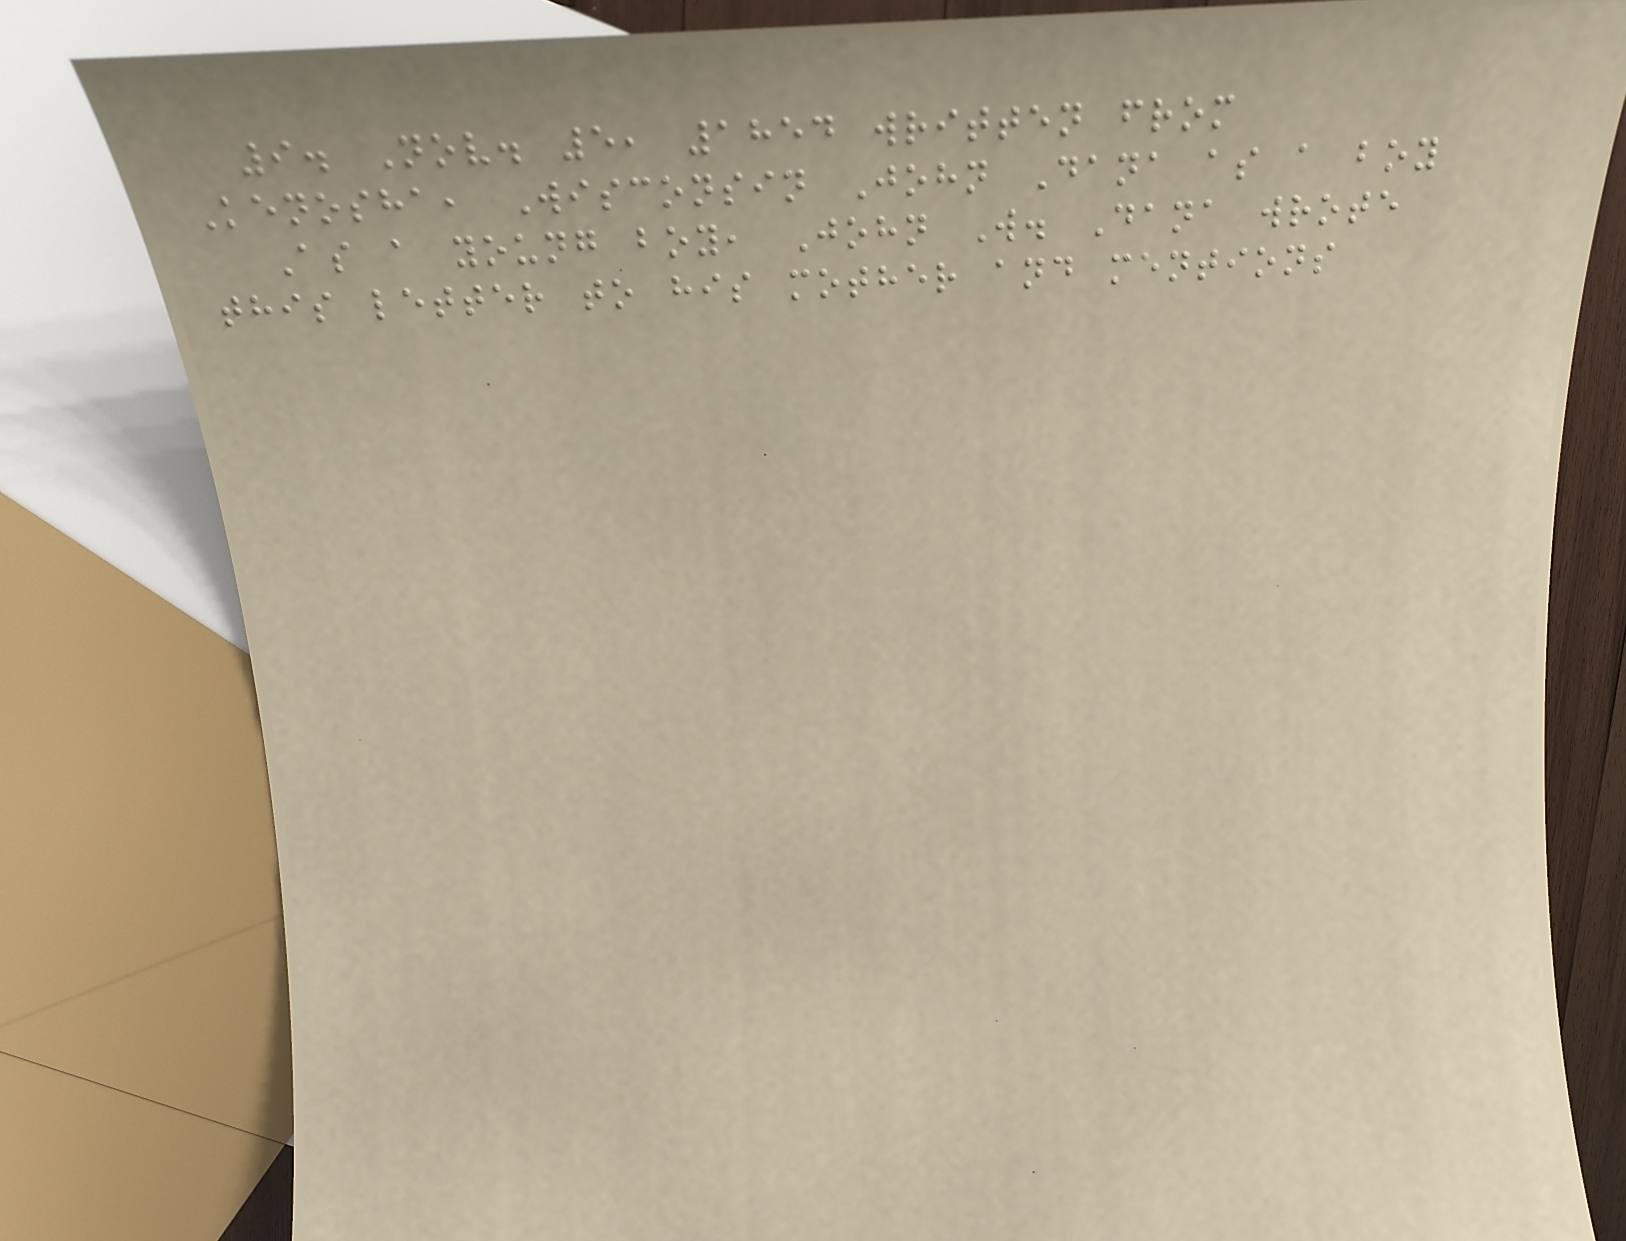9. Nov. 5, 1854 written from
Kenosha, Wisconsin John Dana as a boy
As a young boy, John W. Dana wrote
this letter to his mother and mentions
